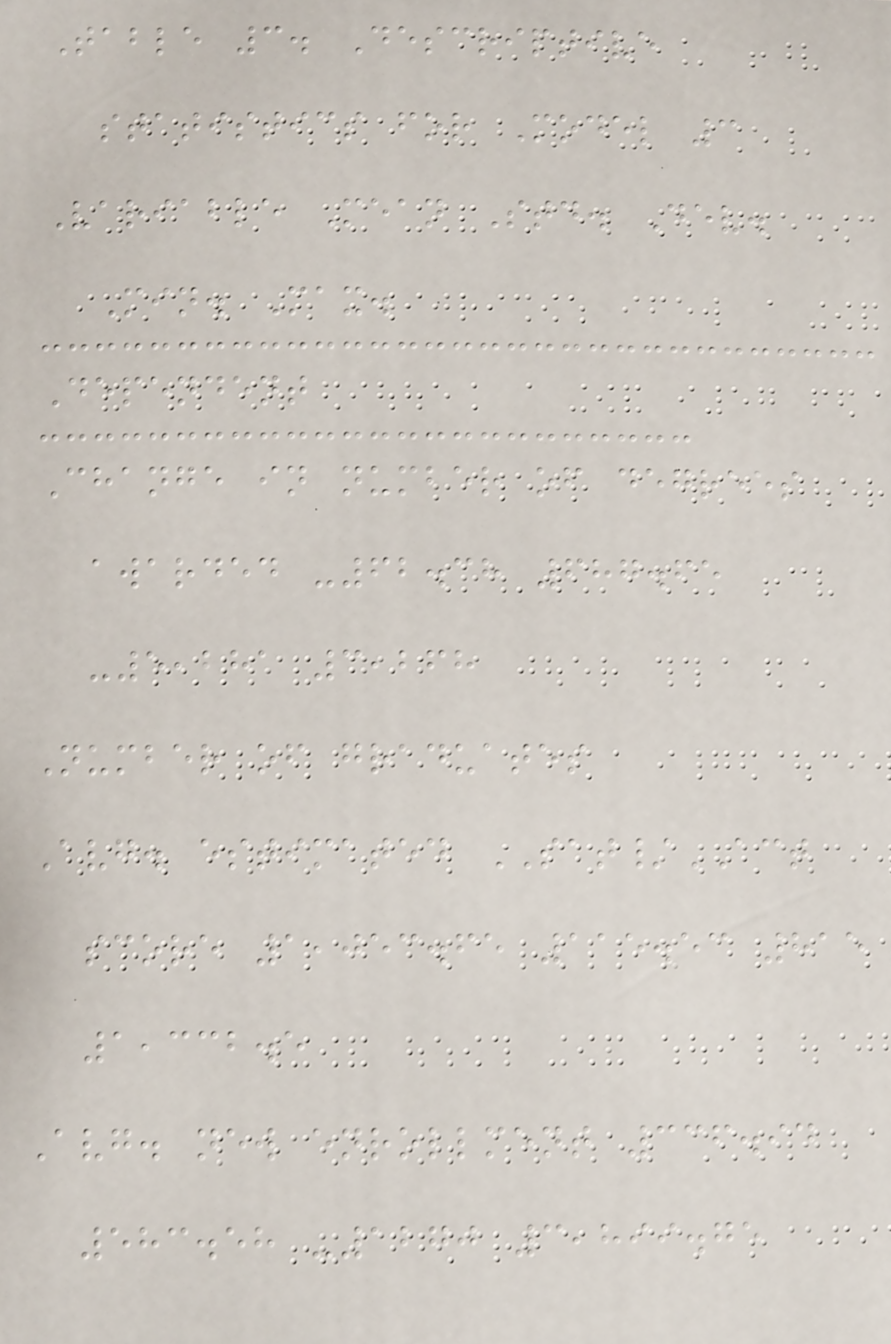Table 3. Descriptive
statistics for Model 3
Variable Mean Std. Dev.
Min. Max.
Dependent
Change in number of degrees
awarded -62.38 687.65
-5,281 3,268
Number of graduates
Avg. estimated SAT/ACT
score 1,053.65 115.53 815
1,332.5
Avg. new enrollment 336.94
583.58 -1270 3,899.75
